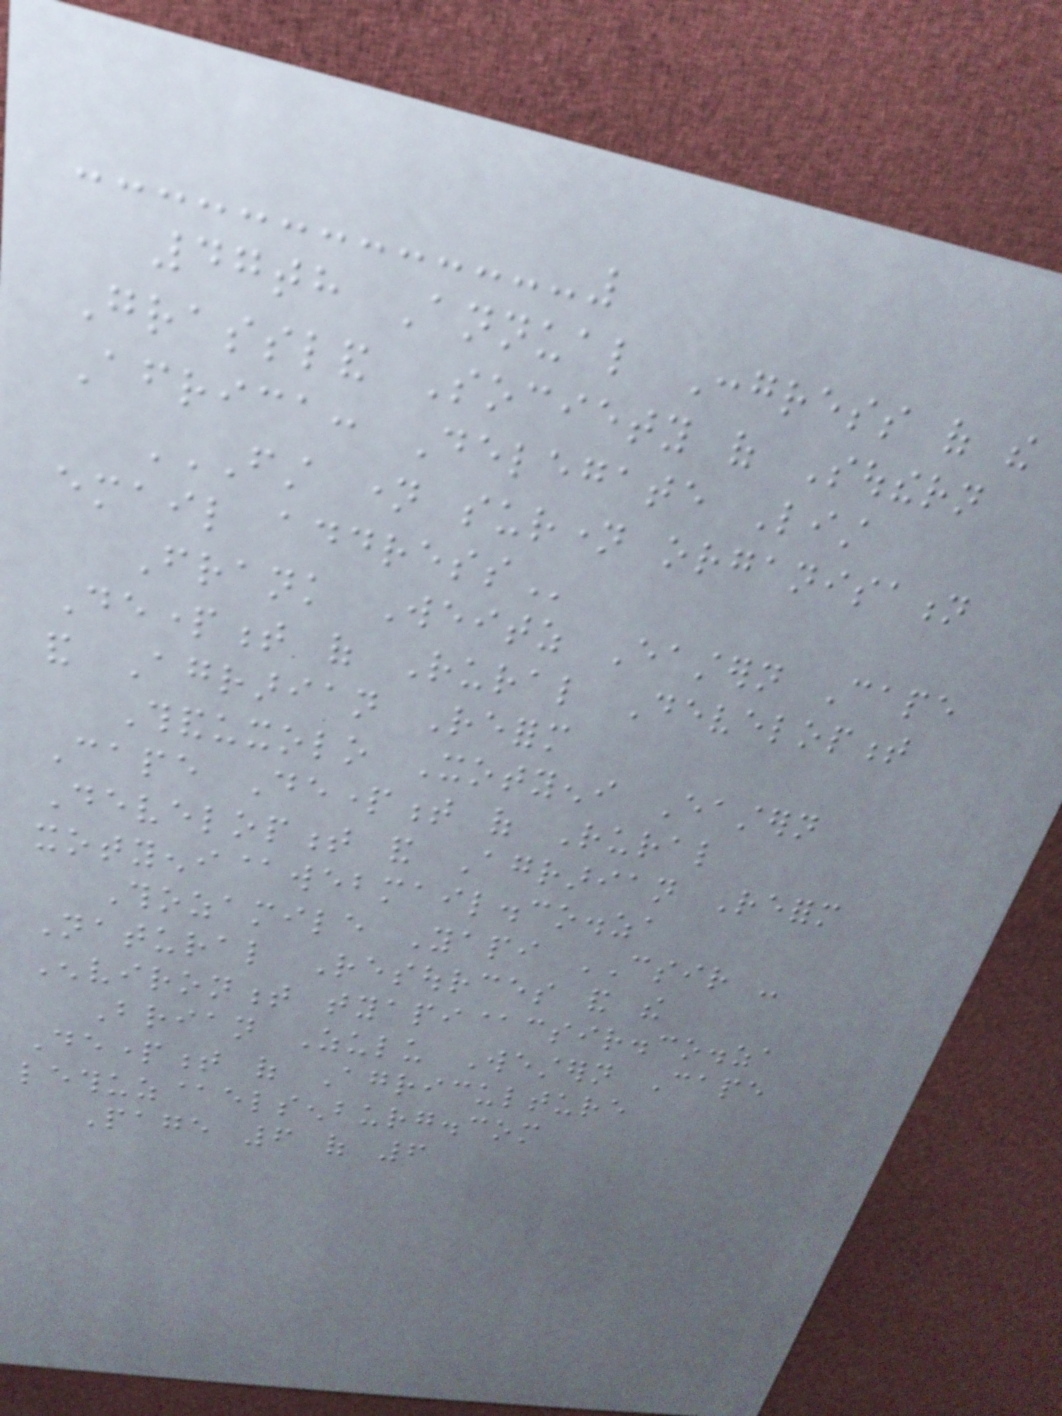47th Annual Congress of the
Grassland Society of Southern
Africa: Delegate List
FIRST NAME SURNAME ORGANISATION
EMAIL ADDRESS
Frank Weitz Eastern Cape
Department of Rural Development
and Agrarian Reform
Thanduxolo Xotyeni Eastern
Cape Department of Rural
Development and Agrarian Reform
xotyeni@webmail.co.za
Thozamile Yapi CSIR -
Natural Resources and the
Environment tyapi@csir.co.za
Brian Zulu Western Cape
Department of Agriculture
lethuz@elsenburg.com
Page 6 of 6
